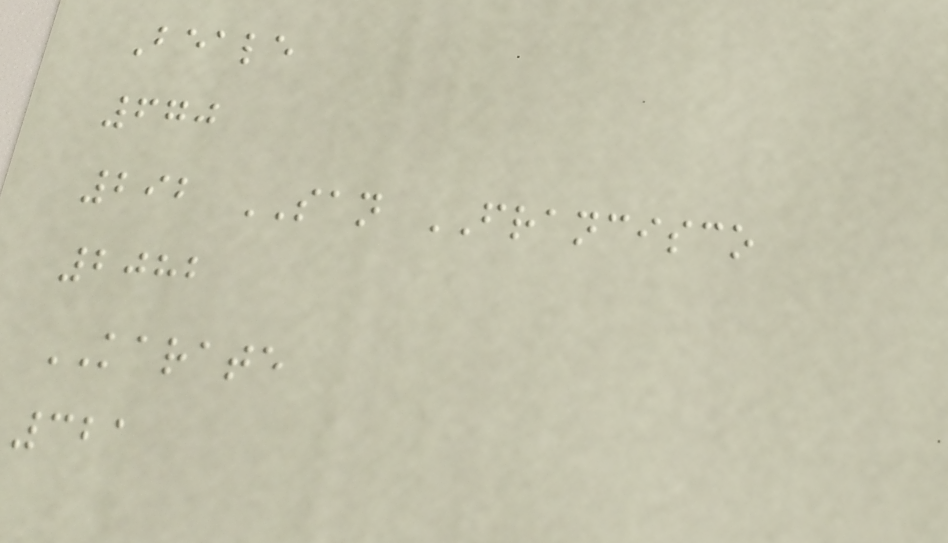Beale
670
292 SAN FRANCISCO
2082
KARATE
321
